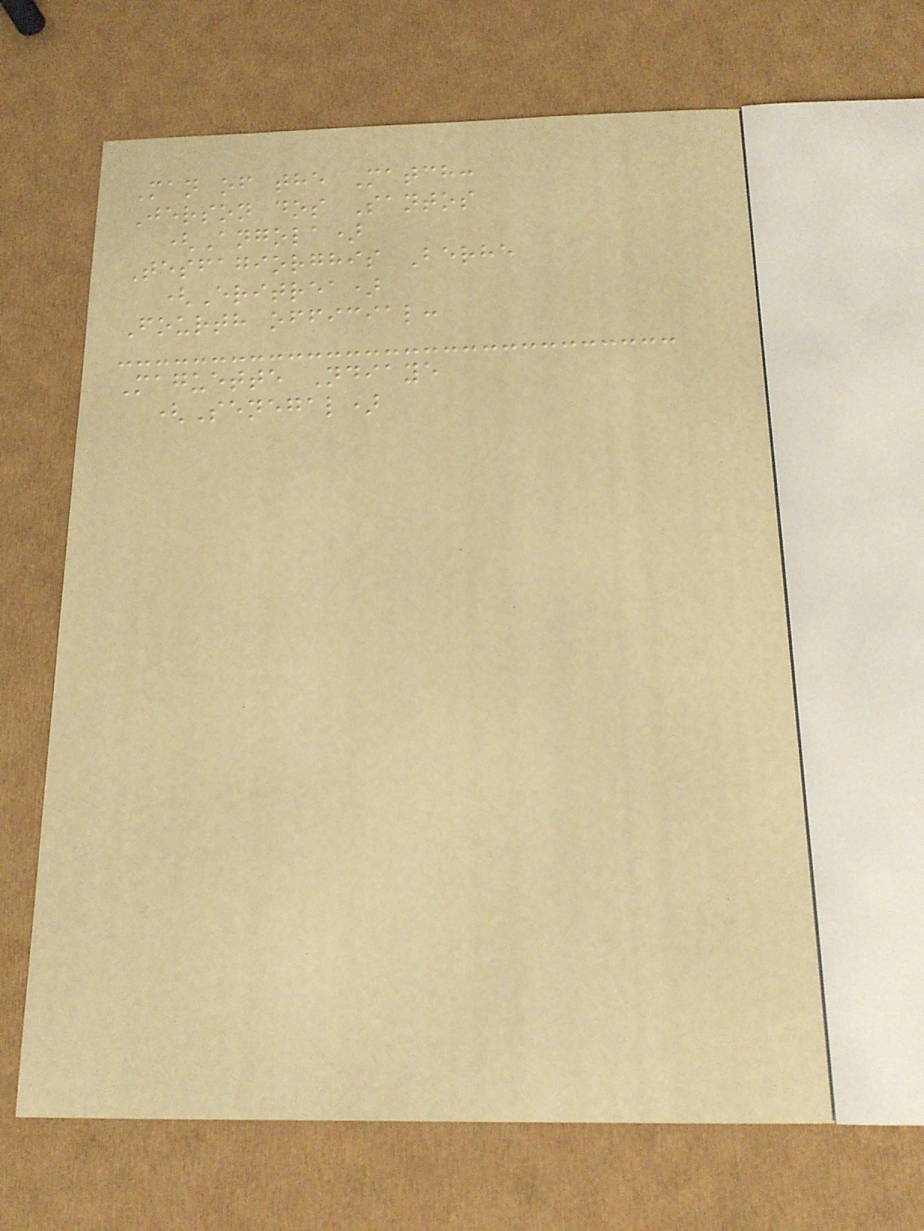Man of the Match:
Jerson dos Santos
(Angola)
Tesfagiorghis Berhe
(Eritrea)
Fourth official:
Maguette Ndiaye
(Senegal)
